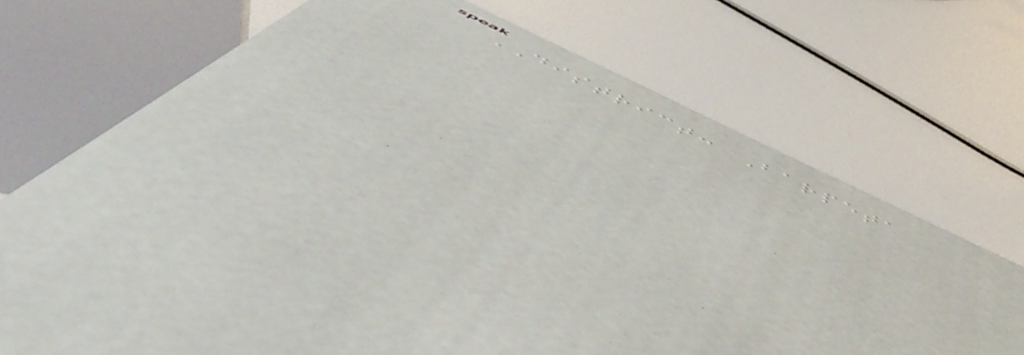DISTRICT: Barpeta
